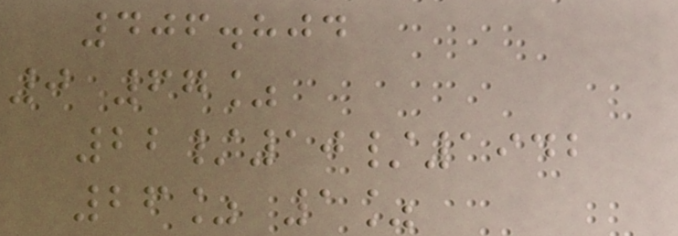406.804
0 67%
22/10/1942
26% 1%
